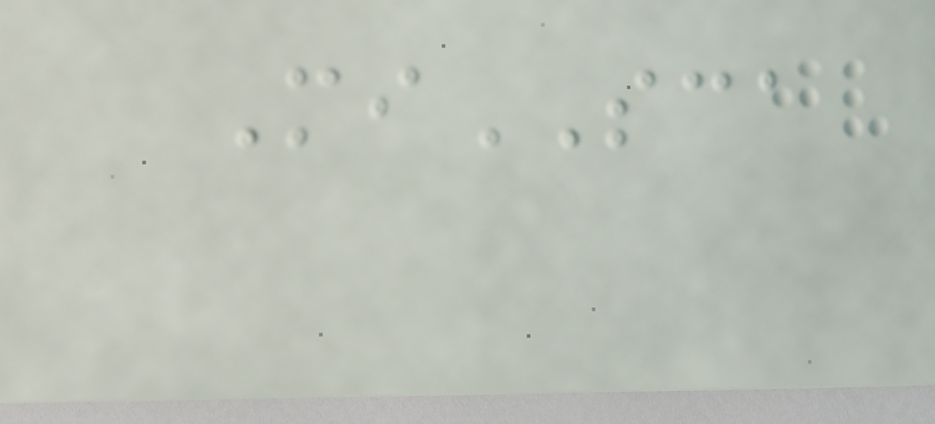MiSCA
